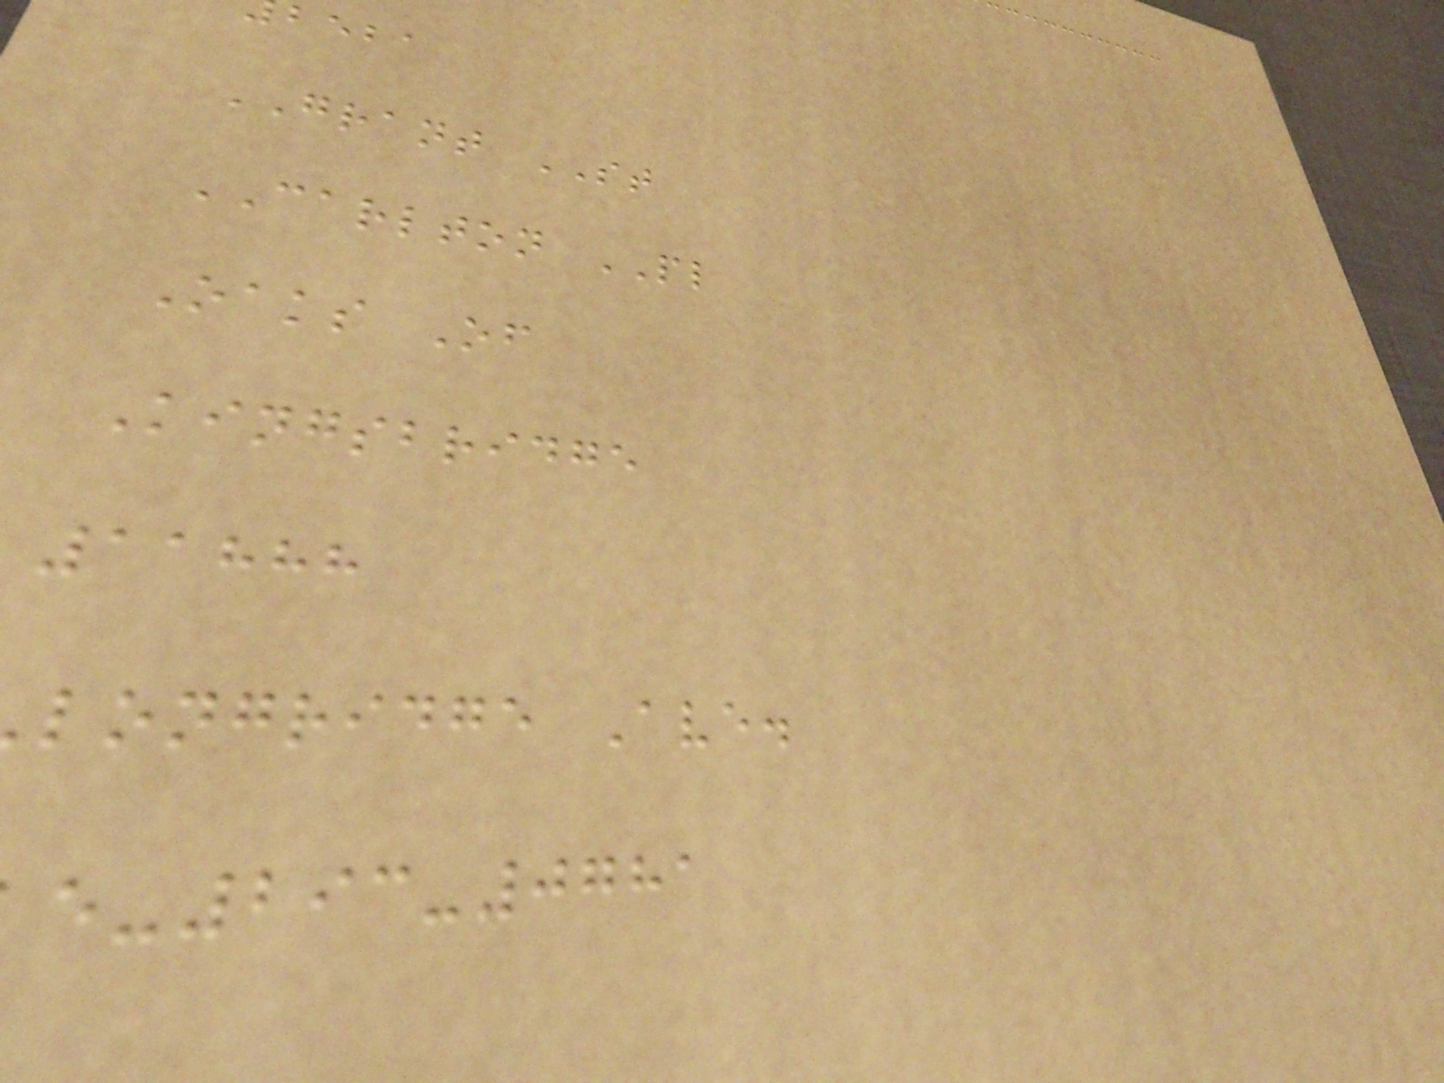beba
GRANT ST
CARLTON PL
Oaks Of
Kingsbridge
11888
longridge Ave.
-293-0781
